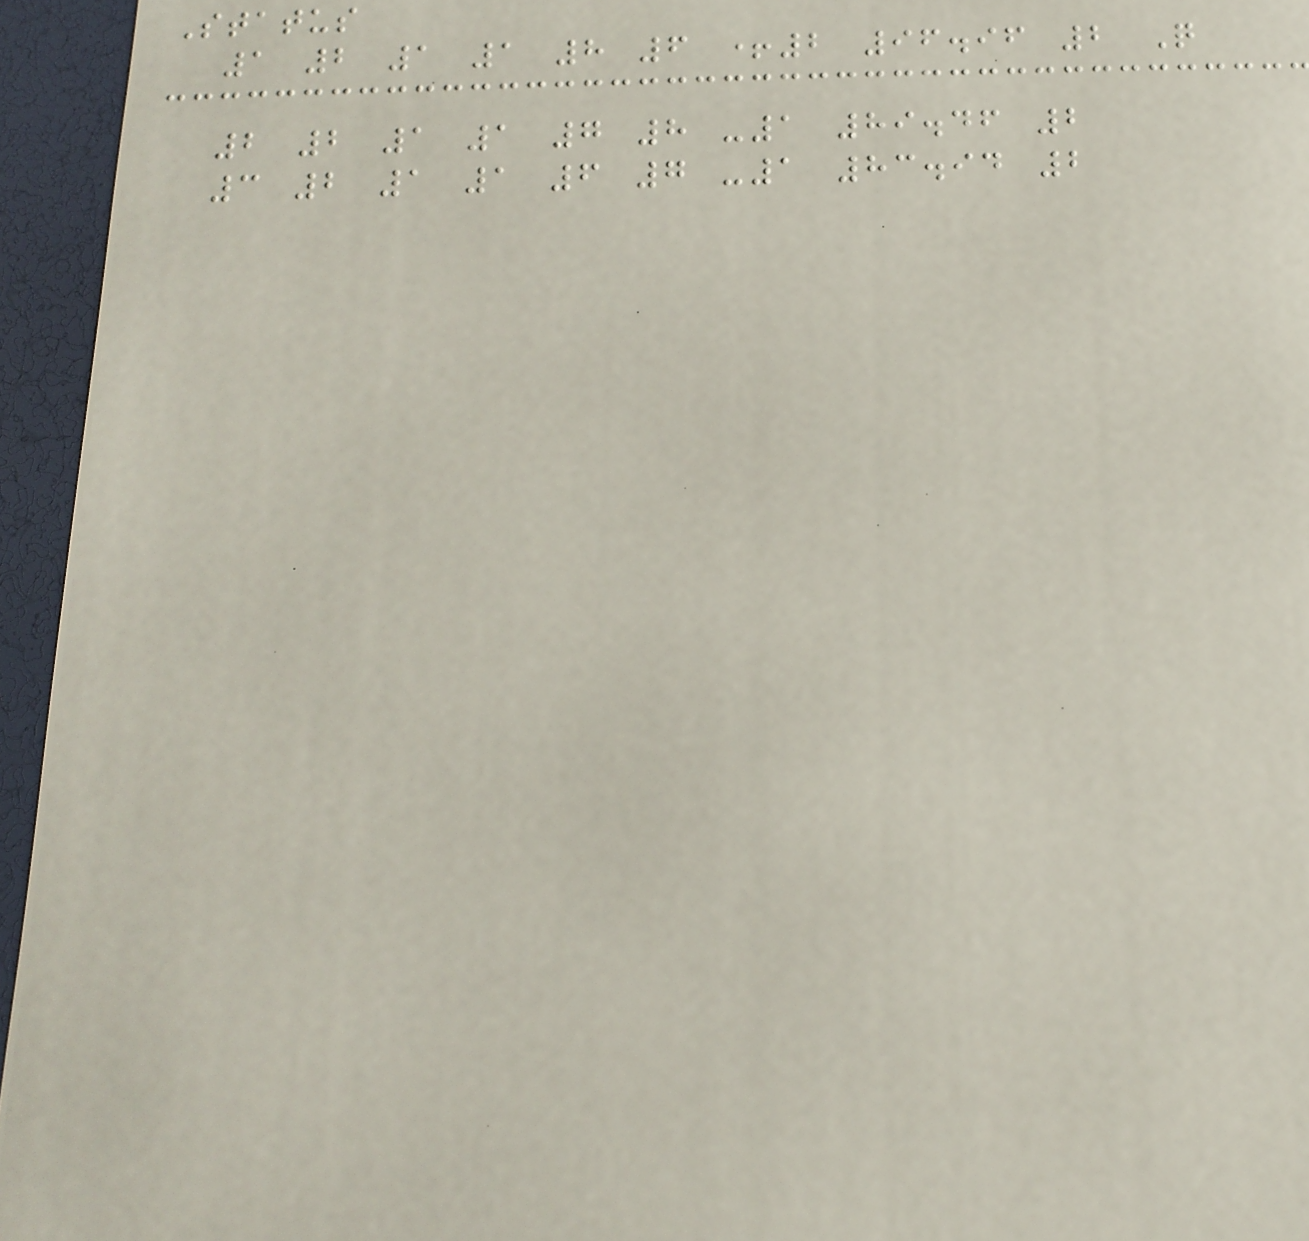Status
1 2 1 1 8 6 +2 96.96 2 Q
2 2 1 1 7 8 -1 89.46 2
3 2 1 1 6 7 -1 83.94 2
